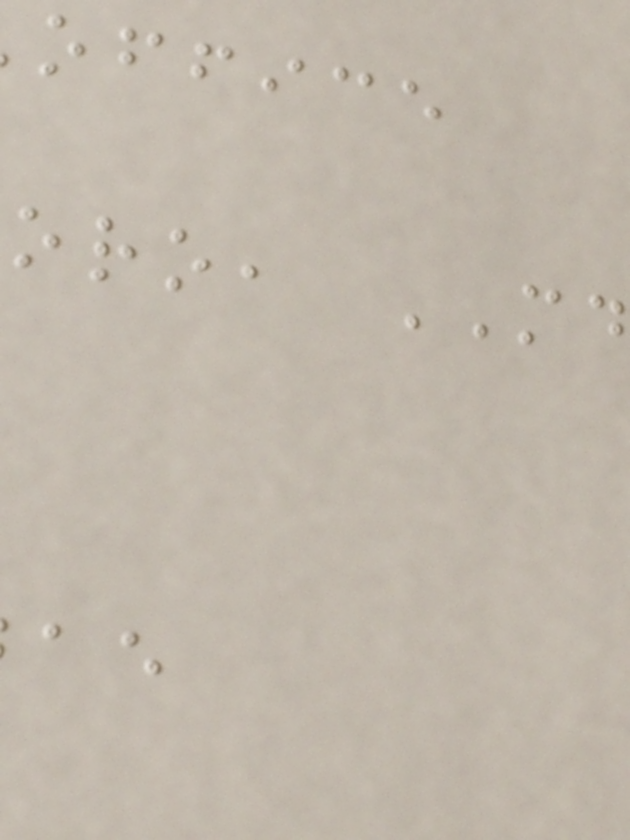office
oro, MD
